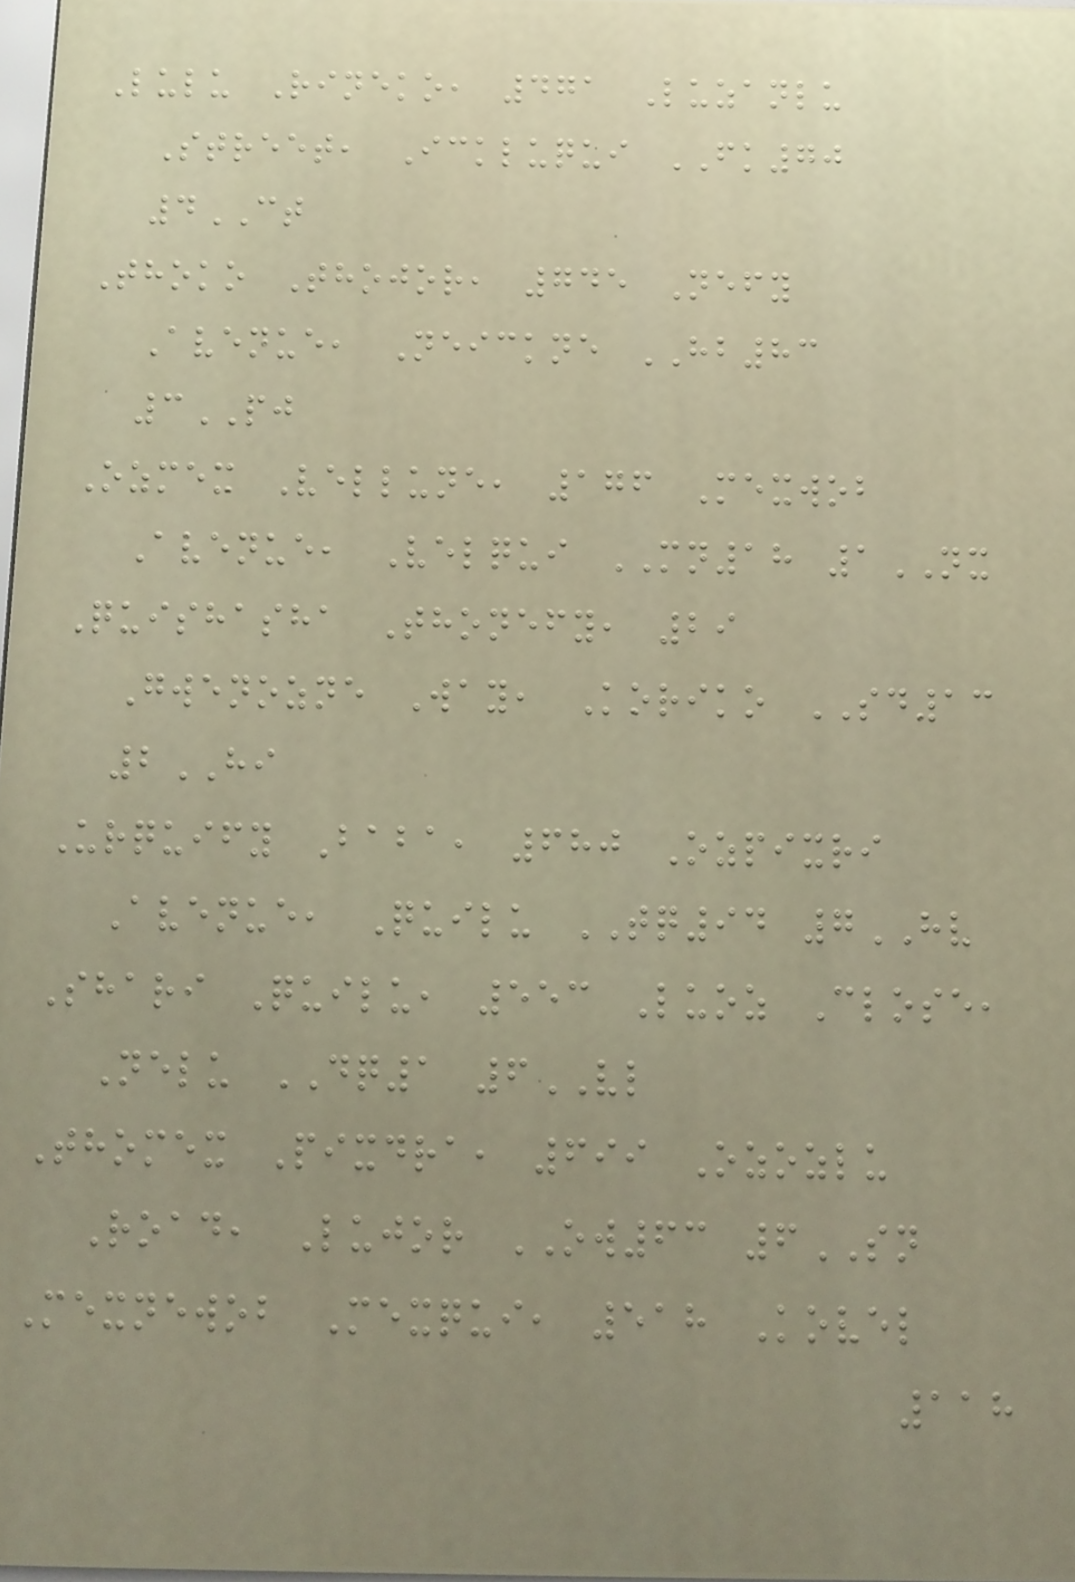Lulu Rineko, 471 Luzanlu
Street, Ickluqui FK70
4CT
Thoko Thojor, 745 Nefy
Avenue, Neickne HB83
3PJ
Ozmex Vellune, 176 Mexwob
Avenue, Velqui MN18 1NX
Quishasha Thonefy, 29
Gwenozne Way, Koriko SD13
2HI
Urquify Baba, 680 Ozpixri
Avenue, Quilu TQ94 7HV
Shari Quilu, 553 Luoz Close,
Nelu DQ1 6VL
Thomex Pixdra, 699 Ozozlu
Road, Lujor OW63 6SN
Mexnewob Mexqui, 518 Kovel
118
